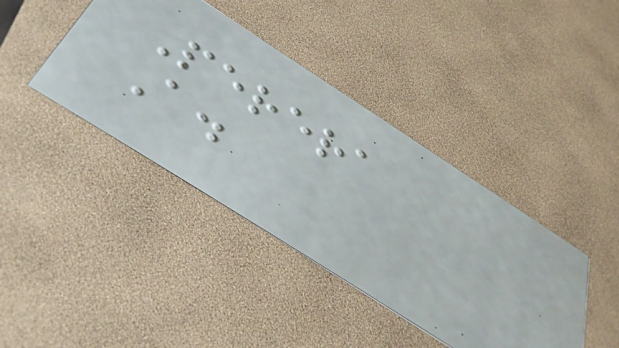Perera
A.
